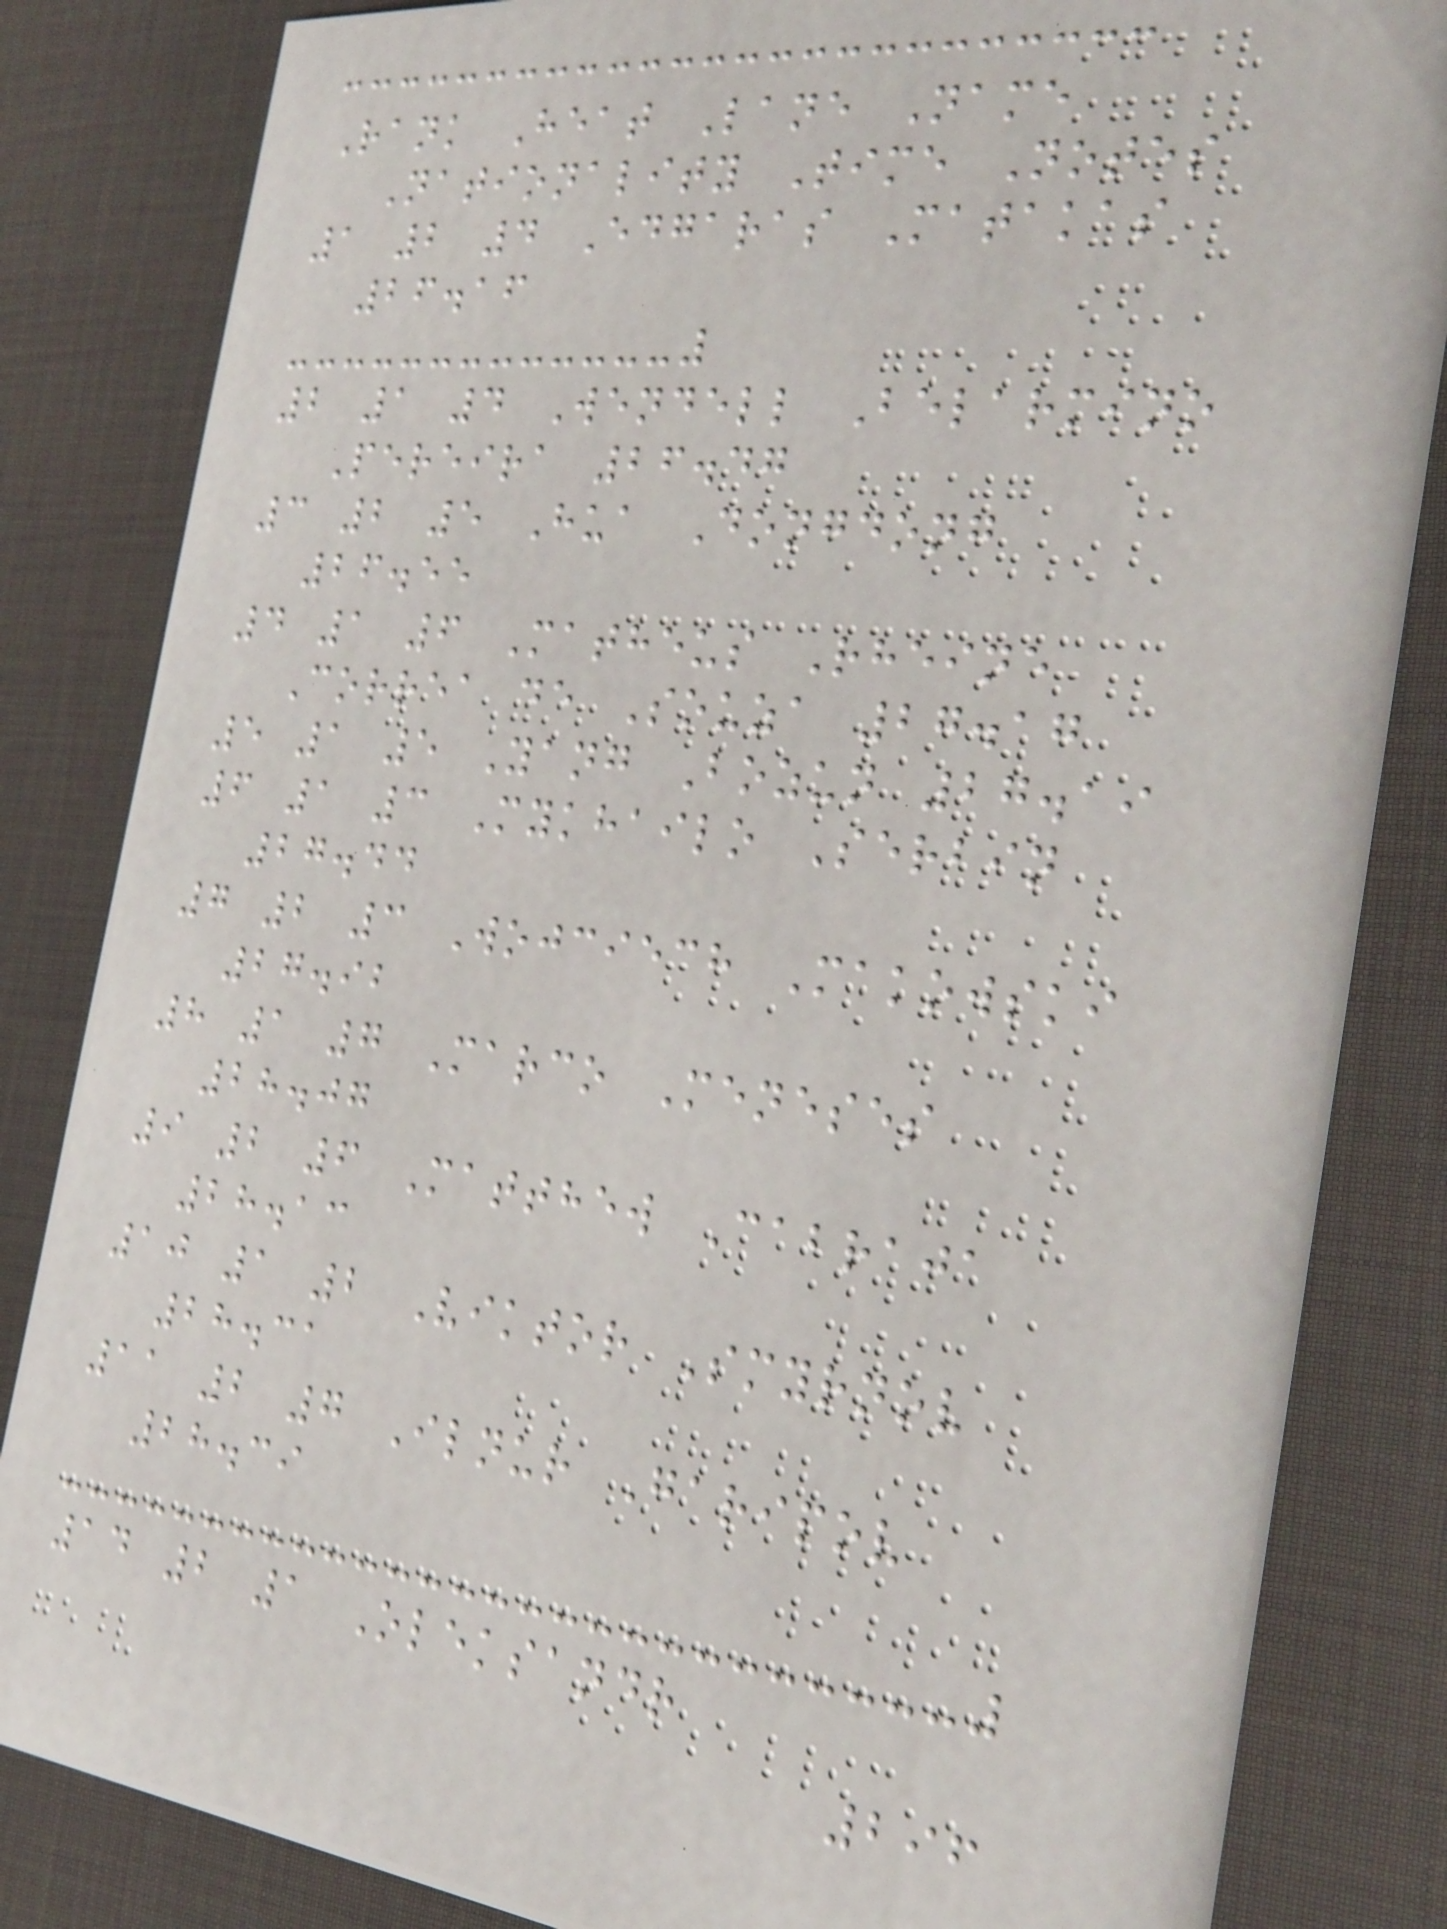Rank Heat Lane Name
Nationality Time Notes
1 2 4 Edgaras Matakas
26.16
2 1 4 Wendell Belarmino
Pereira 26.47
3 2 5 Hua Dongdong
26.55
4 1 6 Matheus Rheine
Correa de Souza 27.17
5 1 5 Yang Bozun 27.19
6 1 3 Mykhailo Serbin
27.44
7 2 3 Wojciech Makowski
27.92
8 1 7 Marco Meneses
28.07
9 2 6 Matthew Cabraja
28.13
10 1 2 Viktor Smyrnov
28.31
11 2 7 Ilnur Garipov
28.39
14 2 1 Oleksandr
296
